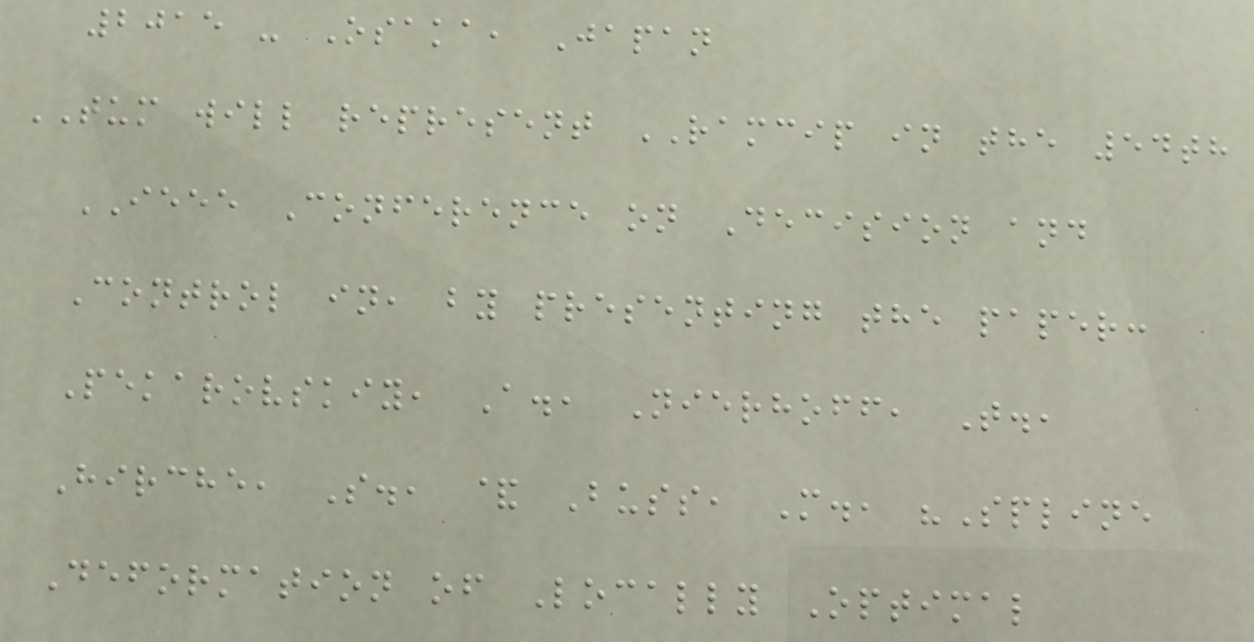2015 - Osaka, Japan
TUM will represent RAMCIP in the 54th
IEEE Conference on Decision and
Control in, by presenting the paper:
Pekarovskiy, A., Nierhoff, T.,
Hirche, S., & Buss, M., "Spline
Deformation of Locally Optimal
